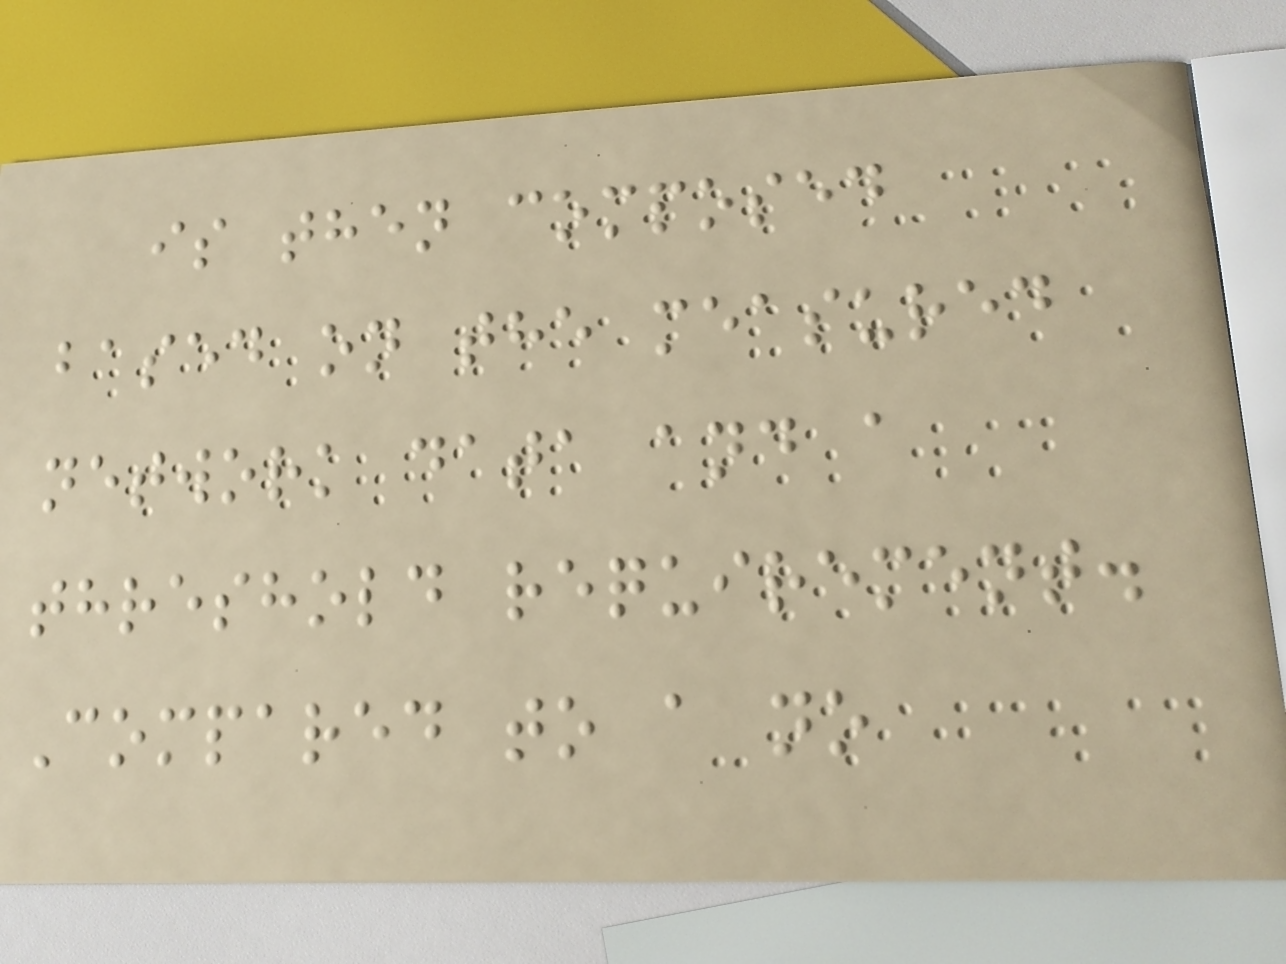is then composed
based on the measured
network data and a
threshold requirement.
Compared to a no
